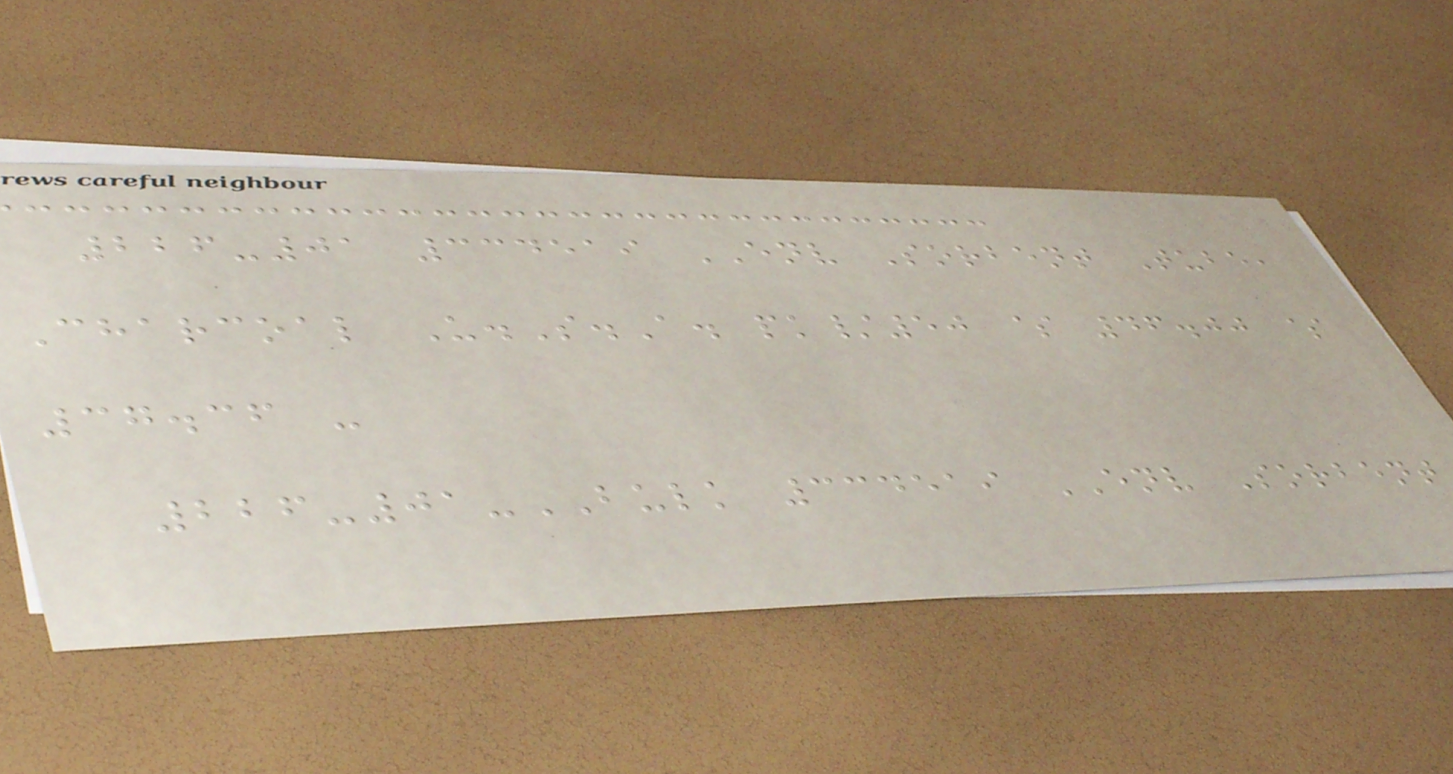226-01 334519 ENV Sorbent Tube,
Charcoal U.S.A. pk/50 $ 46.00 $
37.36 -
226-01-BULK 334519 ENV Sorbent
